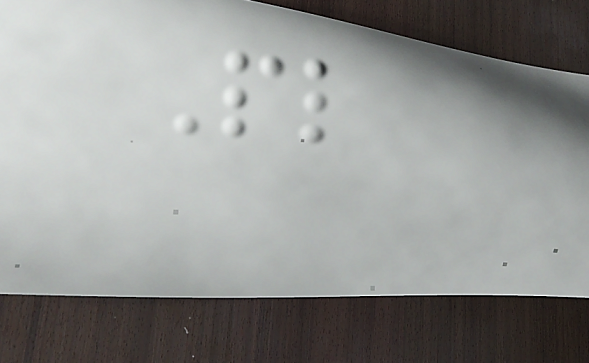Pl
